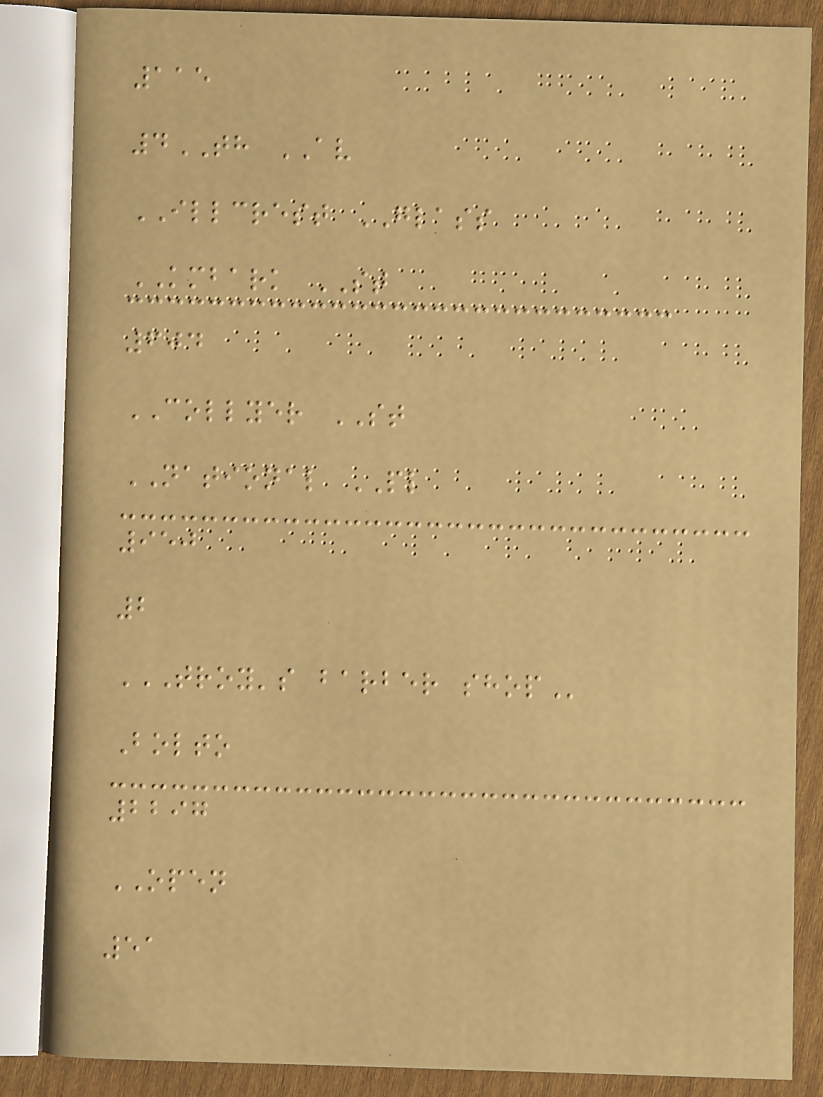115
4TH AV
ILLCREST GLASS
KMBARK ST
604
COLLYER ST
NATIONAL PL
950
2
TROY'S BARBER SHOP
Bolto
2297
OPEN
51
